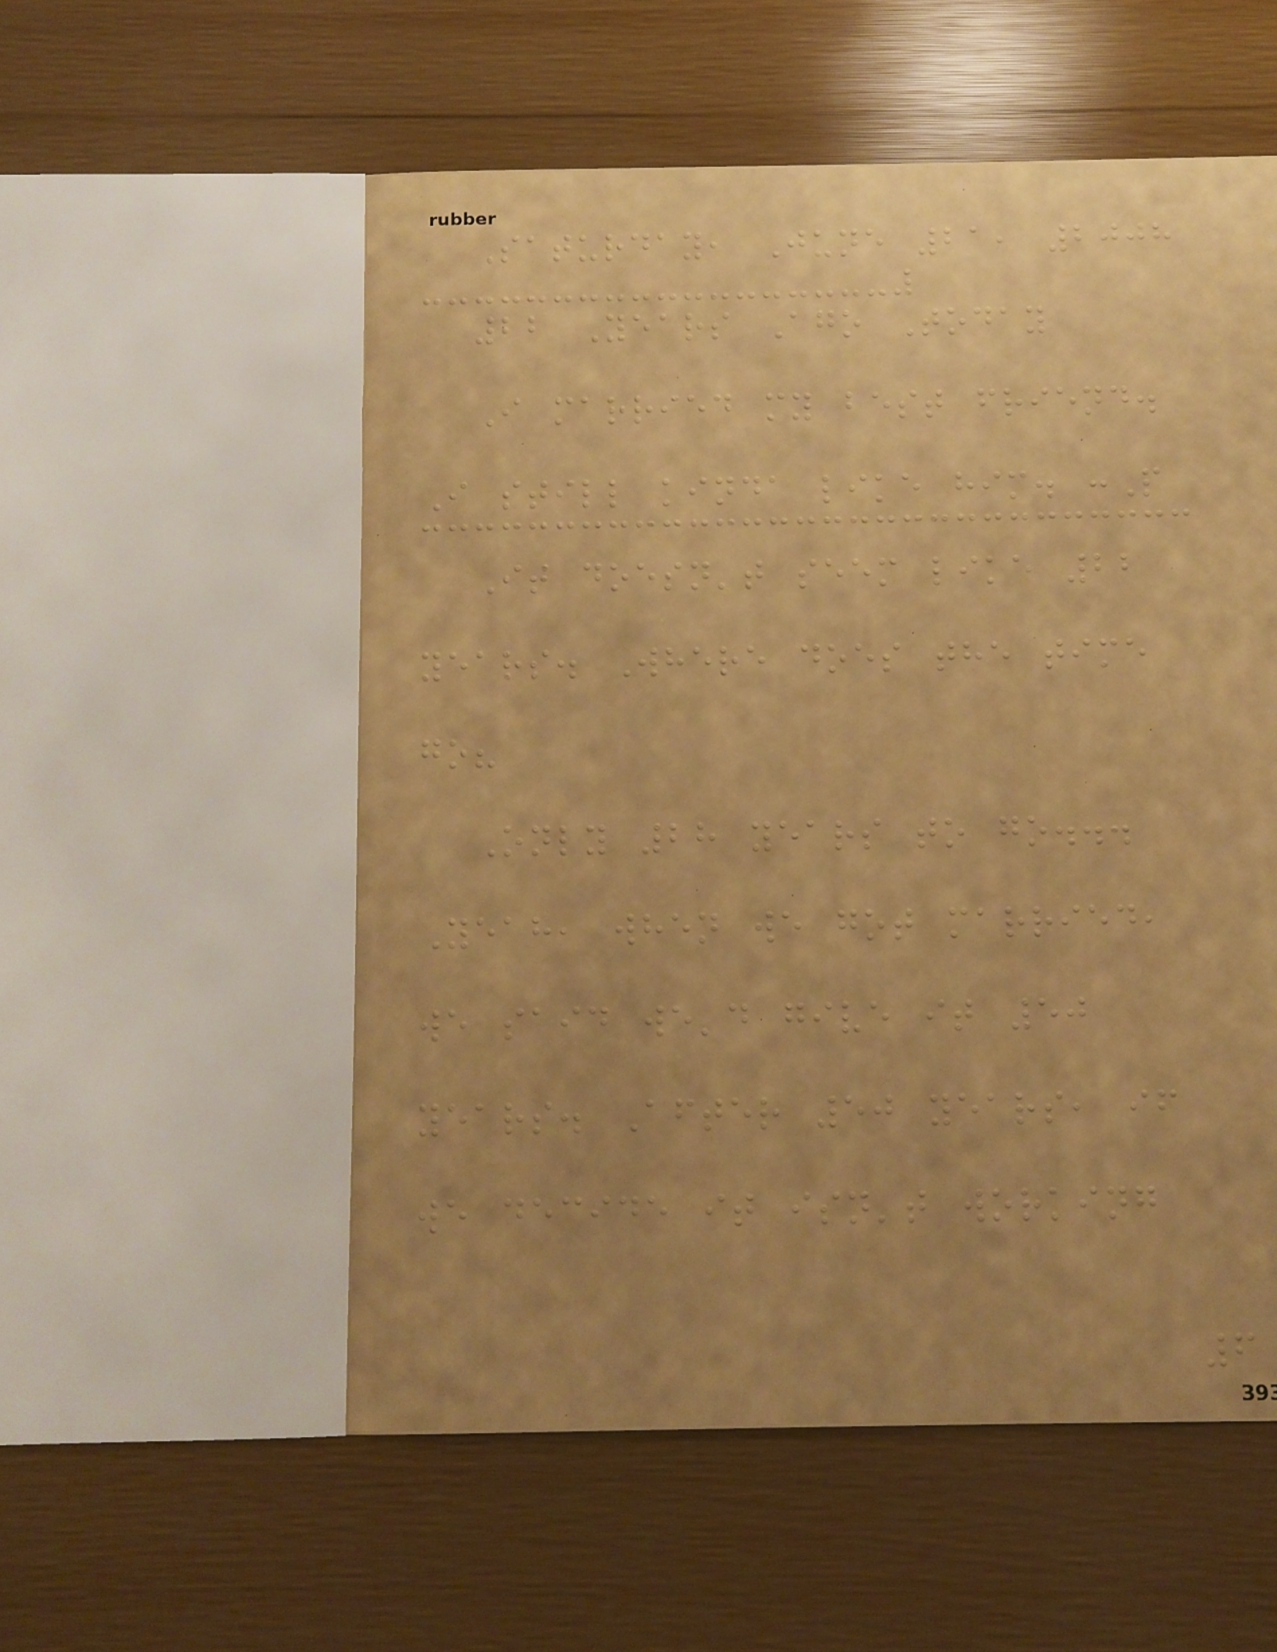Saturday, June 21, 2008
22 Years Ago Today
I married my best friend.
I still kinda like him. :P
It doesn't seem like 22
years. Where does the time
go?
Only 28 years to go...
Yeah, when we got married,
we said we'd give it 50
years. After 50 years, if
we decide it isn't working
6
